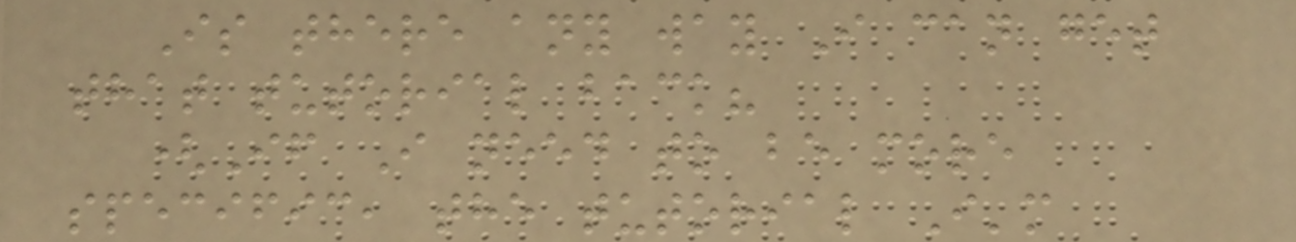Is there any way I can get
that tutorial back?
(If I need to be more
specific, the tutorial I'm
